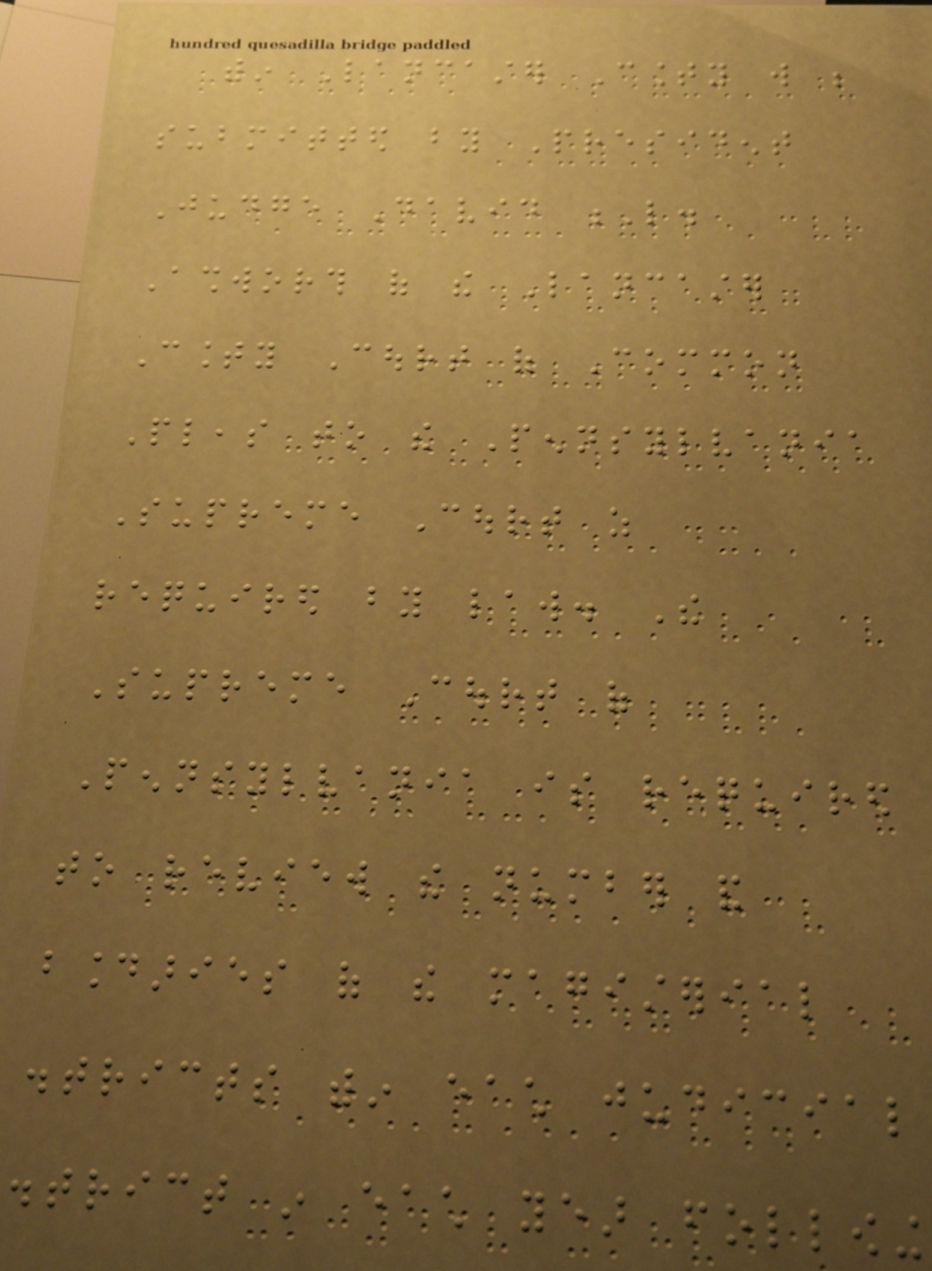within Lancaster County will be
submitted by President
Judge David L.
Ashworth of the Lancaster
County Court of Common
Pleas to the Pennsylvania
Supreme Court as
required by law. The
Supreme Court of
Pennsylvania is required
to review the number and
boundaries of the magisterial
districts within each judicial
district in each year following
